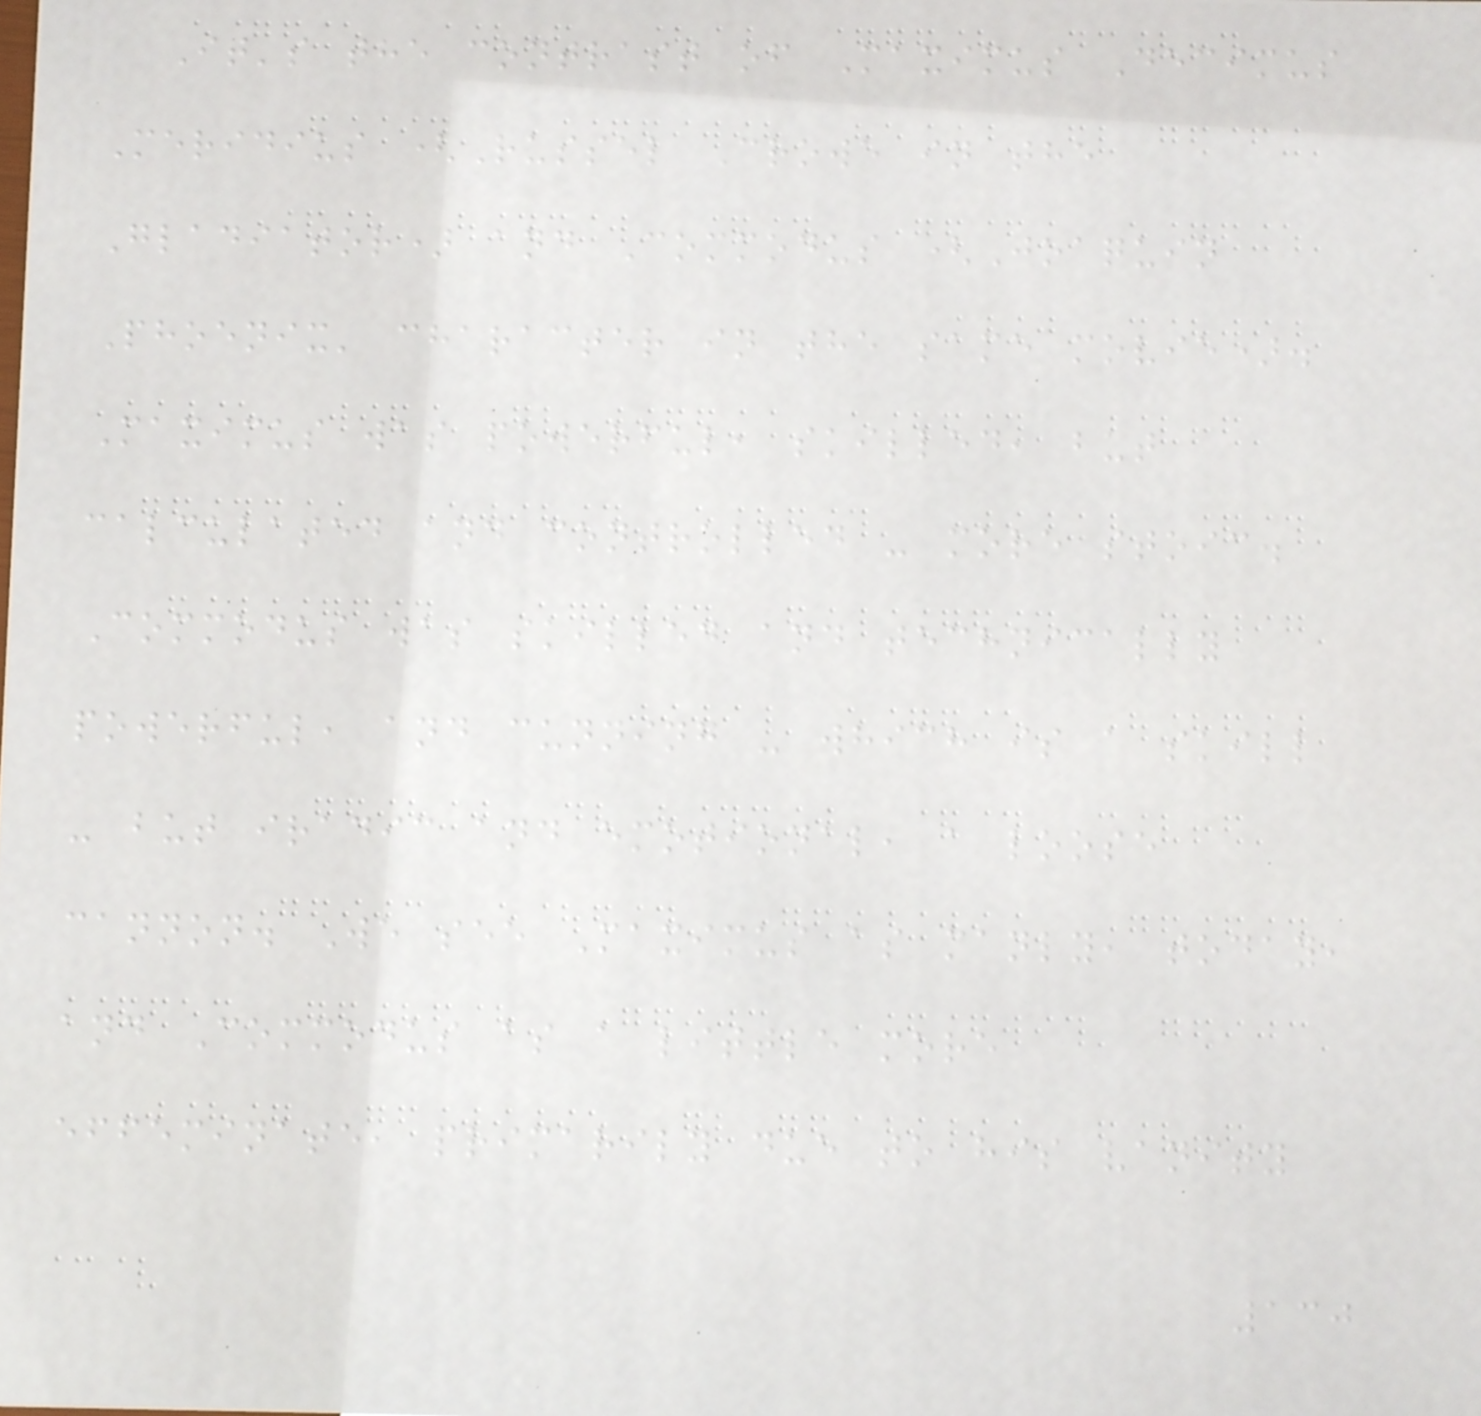It's the contrast of Maximus Decimus
Meridius (Russel Crowe in the
Gladiator) and Commodus (Joaquin
Phoenix' character in the same movie).
Maximus was powerful, skilled, but
calculated and controlled - more stoic.
Commodus was skilled and technically
powerful, and cunning - which is a skill
- but iradic and emotional, a loose
cannon. We see Maximus as manly, today,
and Commodus as a little more
effeminate, primarily due to his vanity
130
